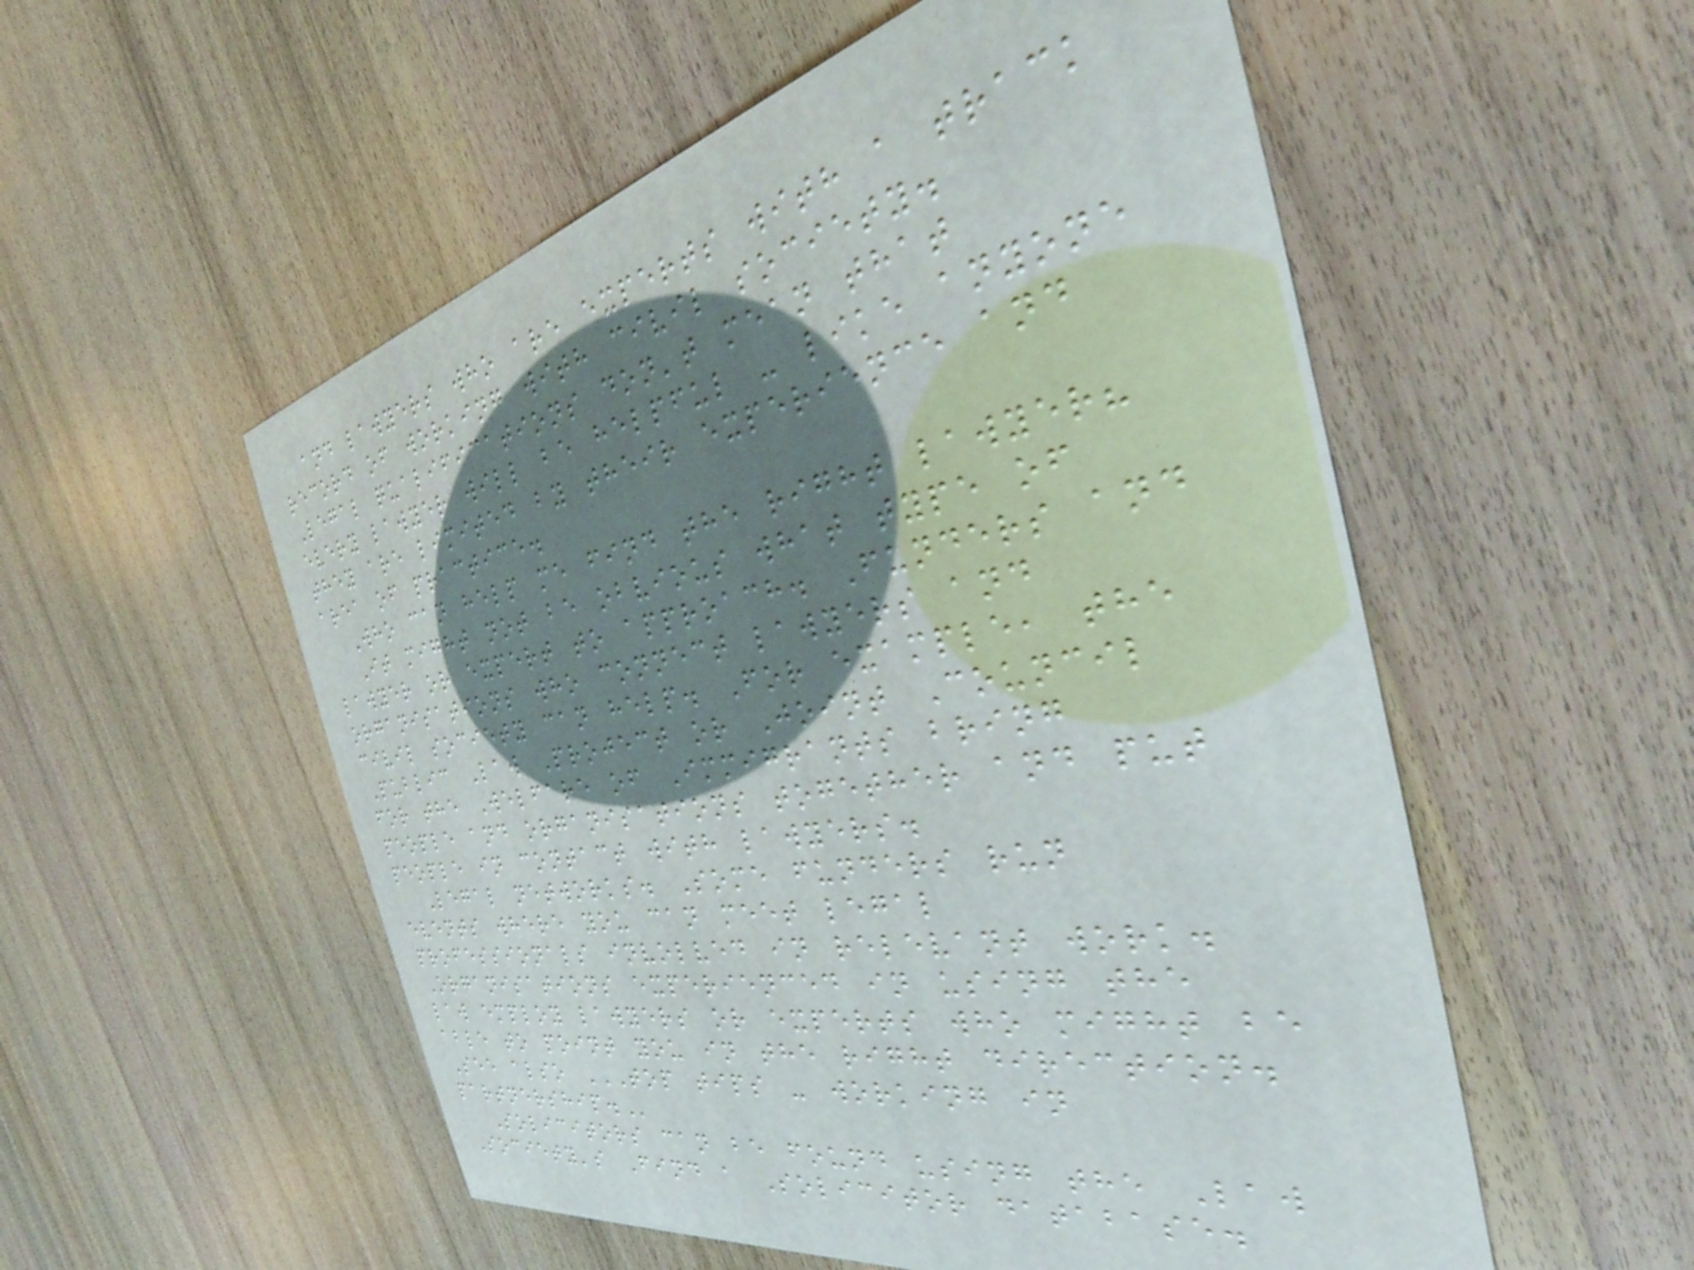and lawyers who are experts with a track
record of working with civil society.
Legal qualifications don't mean that
every lawyer will be helpful - like anyone
they are limited by their experience and
area of practice.
Who can help me find the right lawyer?
It might not be obvious what type of
lawyer or expert to approach. Funders and
organisations who connect lawyers and
civil society can help. For example, the
Public Law Project or Joint Council
for the Welfare of Immigrants bring
people and organisations together and put
people in contact with lawyers.
Legal networks. Some funders run
events where you can meet legal
professionals involved in relevant work.
Organisations experienced in using the
law employ lawyers or experts who might be
able to point you in the right direction.
See also TOP TIPS - WORKING IN
PARTNERSHIP.
Solicitors can be found using the Law
Society's Find a Solicitor database.
